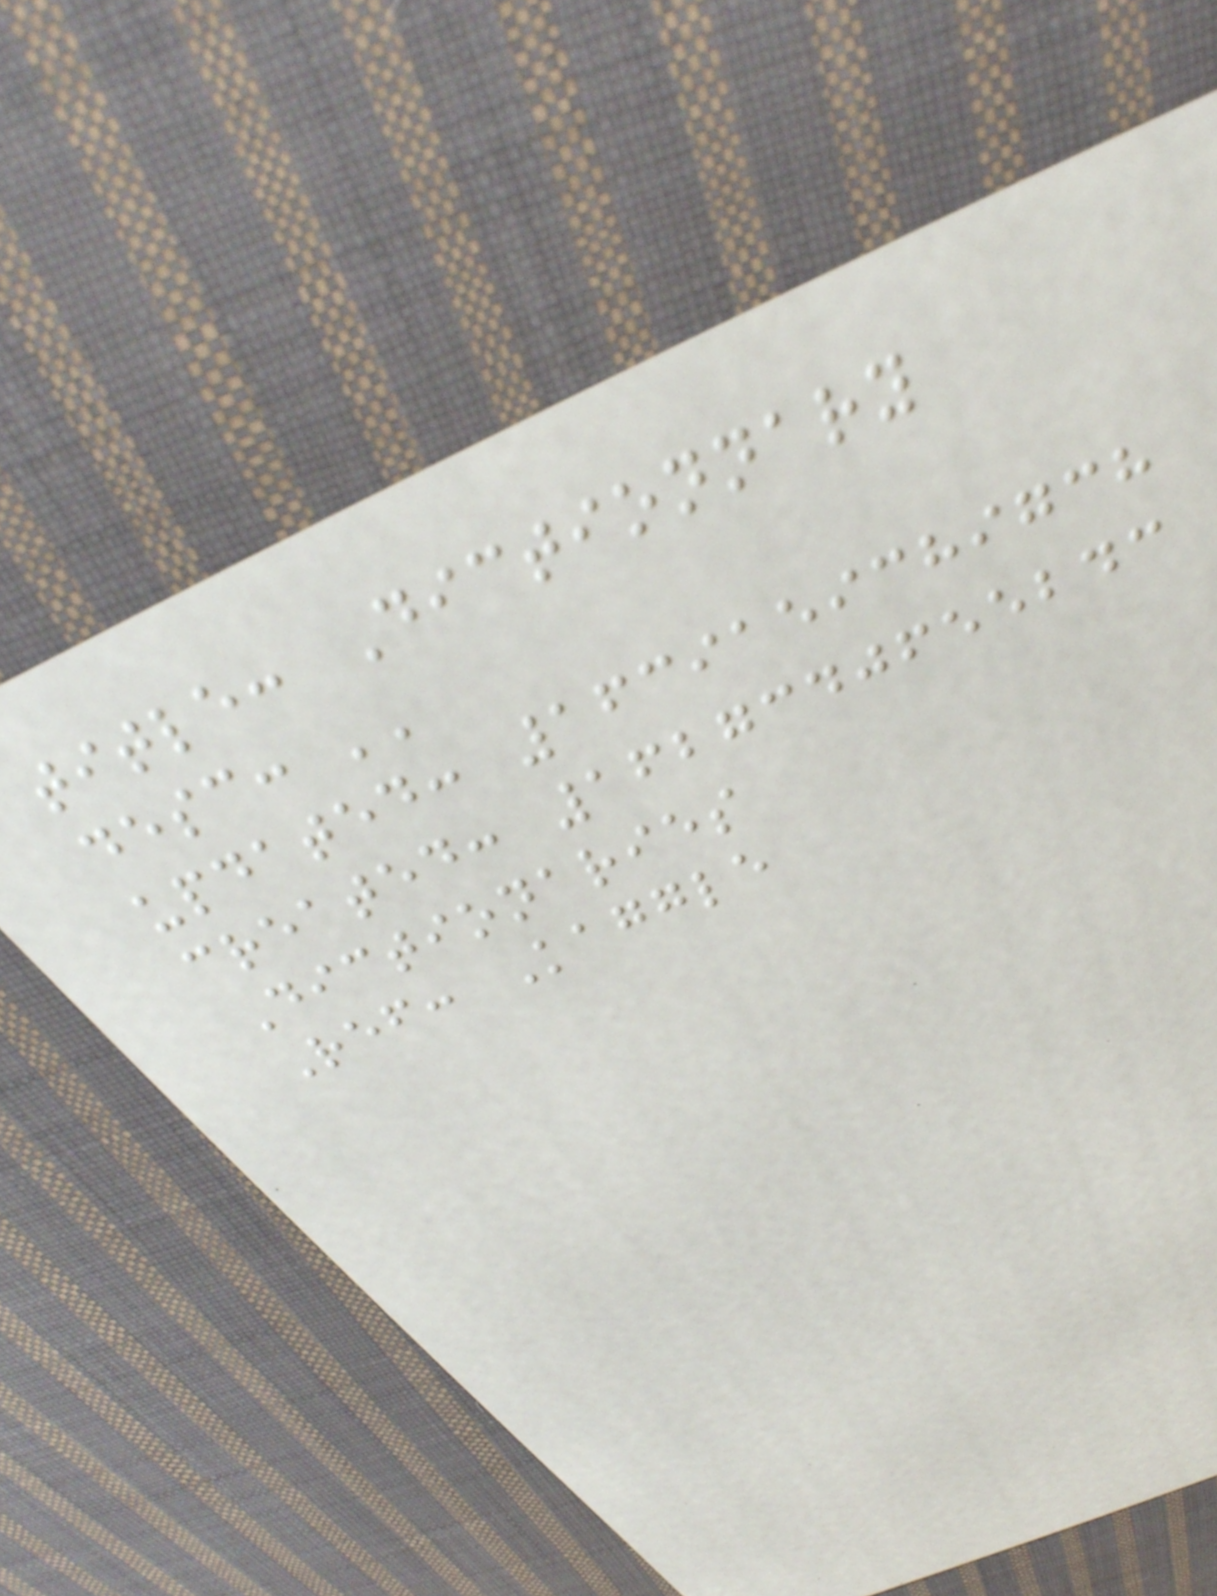title: Dictionnary
desc: ''
updated: 1639159389738
created: 1627340655243
Dictionaries
Ref: Kaggle
